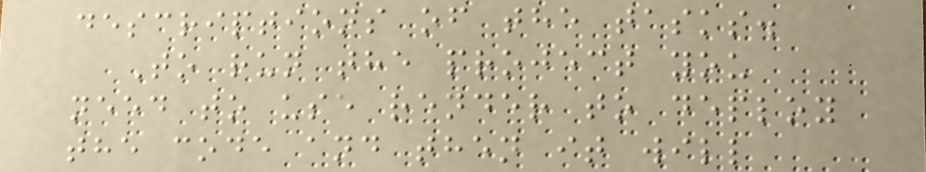descriptions of the tasks.
To run the project you
need to use render to deploy
the code and then it will
